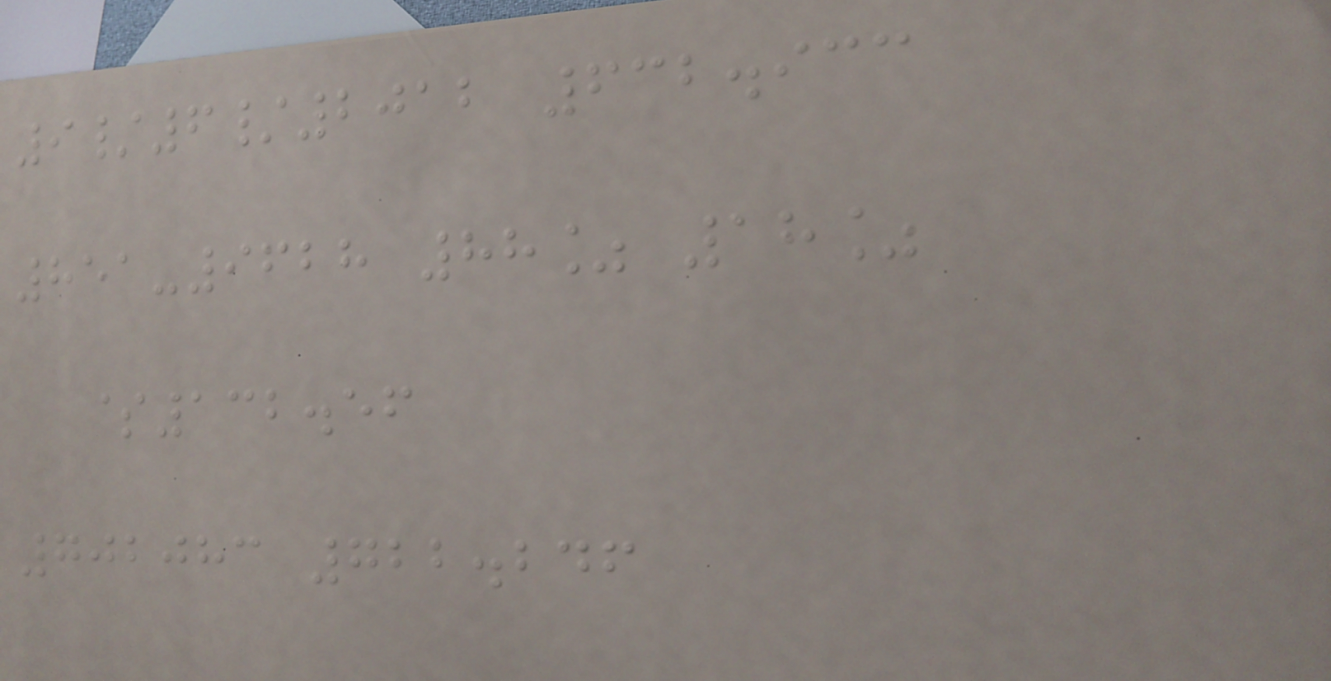9/6/2012 632.933
851-9628 88% 18%
$132.56
702083 722.246
